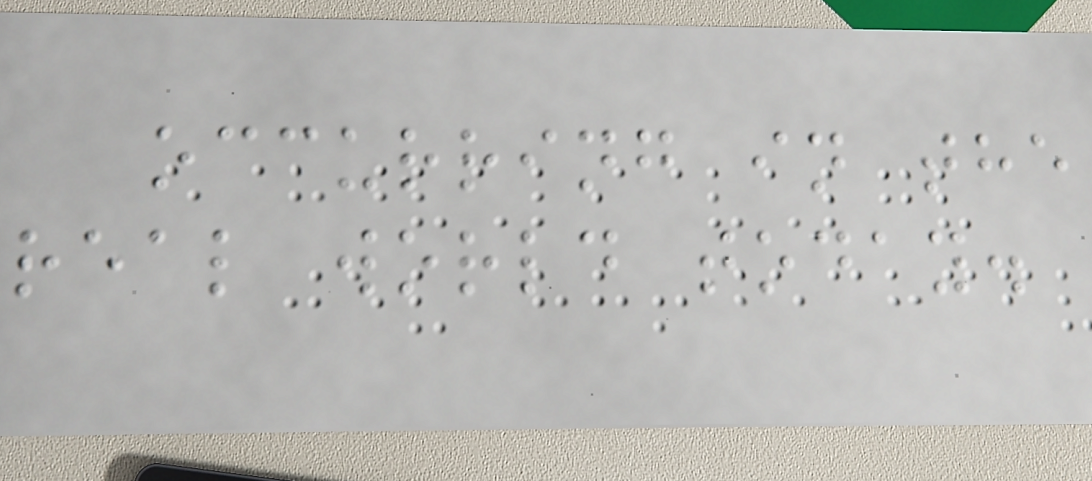occurring in the
real world today.
